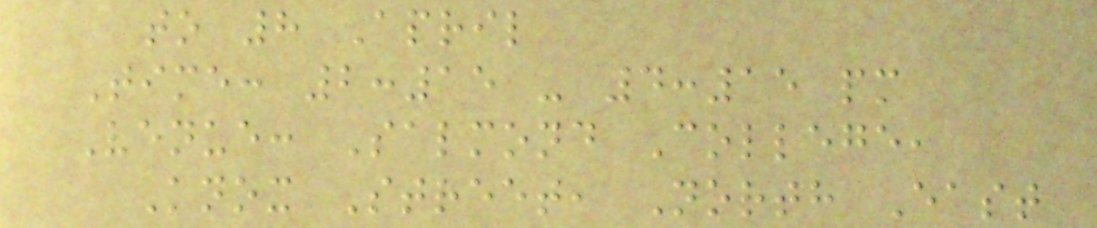to 8 April
Time: 2:15 - 4:15 pm
Venue: Salmond College,
Knox Street, North East
